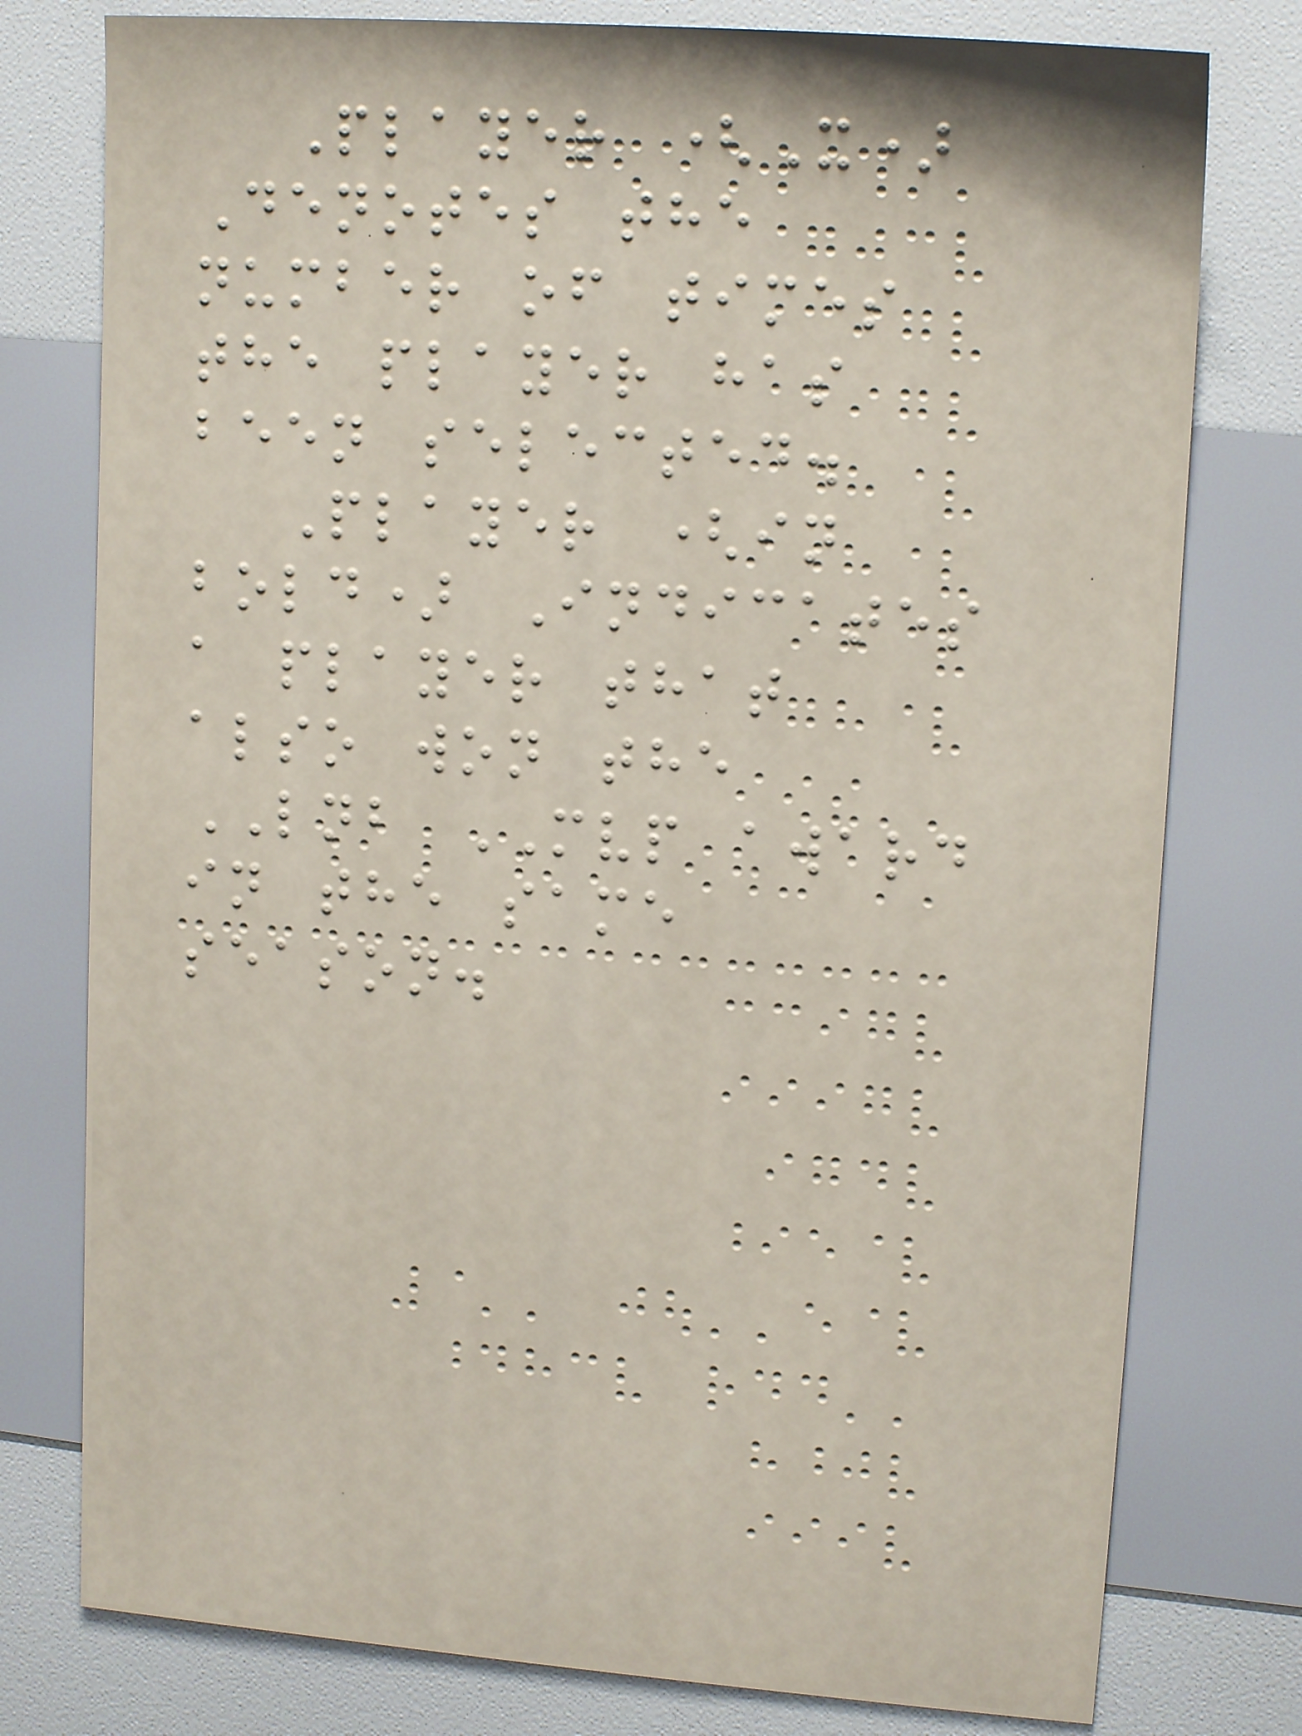Player (X)
Denotes the
number of times
the player has
been selected.
Player (in
bold) Indicates
a player that
also won the
LNB MVP award
in the same
season.
